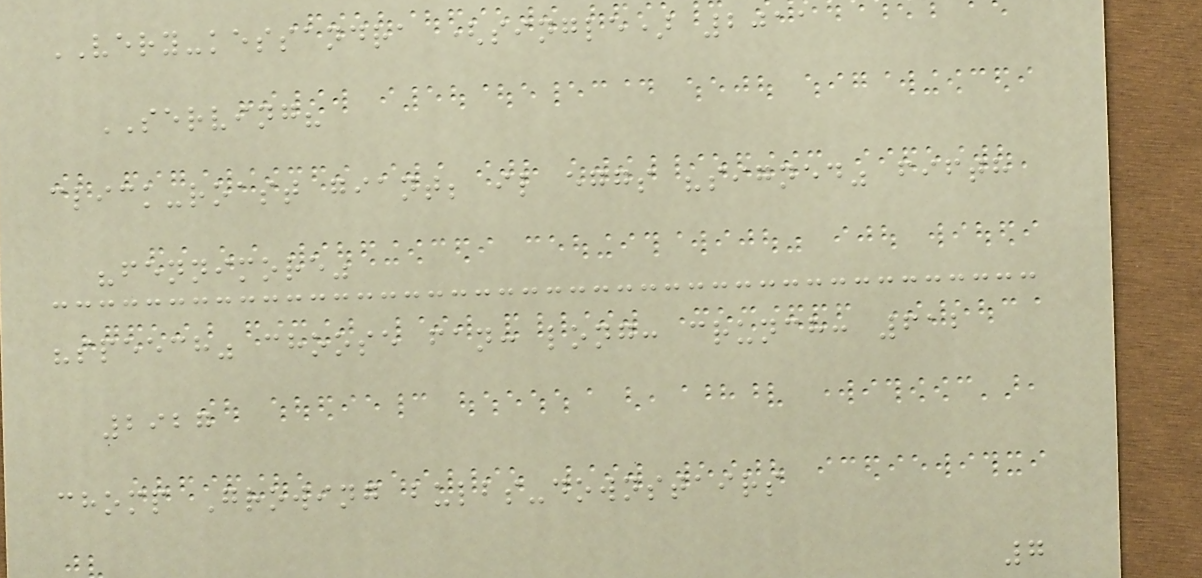VERY-kessandra (single) 2011
SERVING?
click-roast giant; il eggs "signed" fifth
"fennimore"
"speech" choose fan: long: crunch: 612
2927
chomp Growing bulbs-downstairs
7
